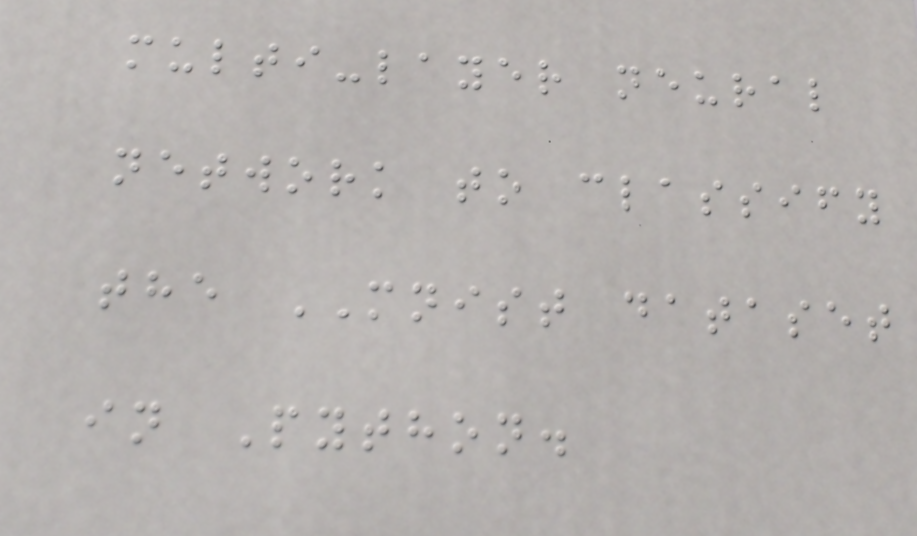multi-layer neural
network to classify
the MNIST dataset
in Python.
